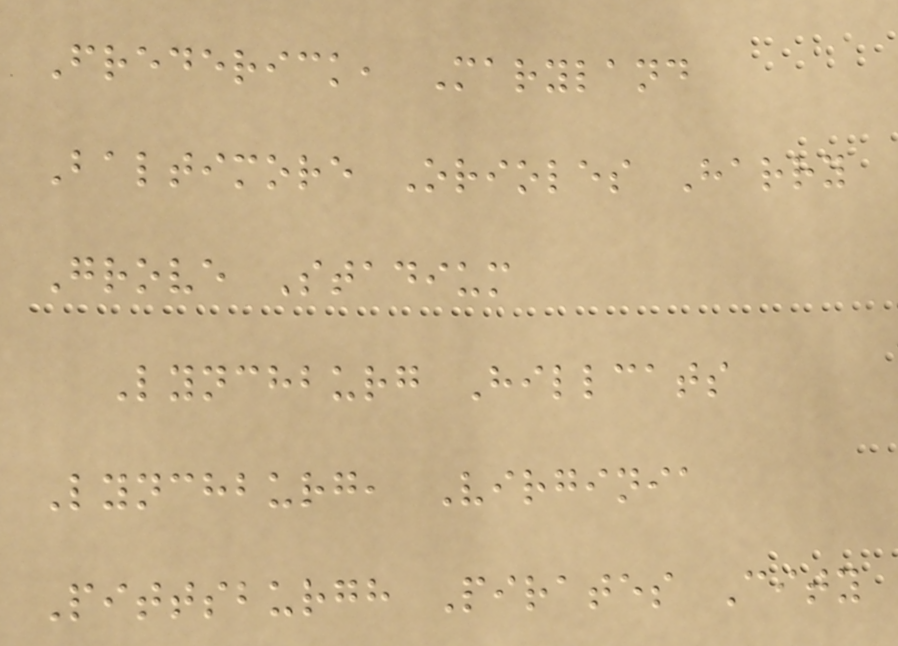Frederick, Maryland
Baltimore Orioles Harry
Grove Stadium
Lynchburg Hillcats
Lynchburg, Virginia
Pittsburgh Pirates City
